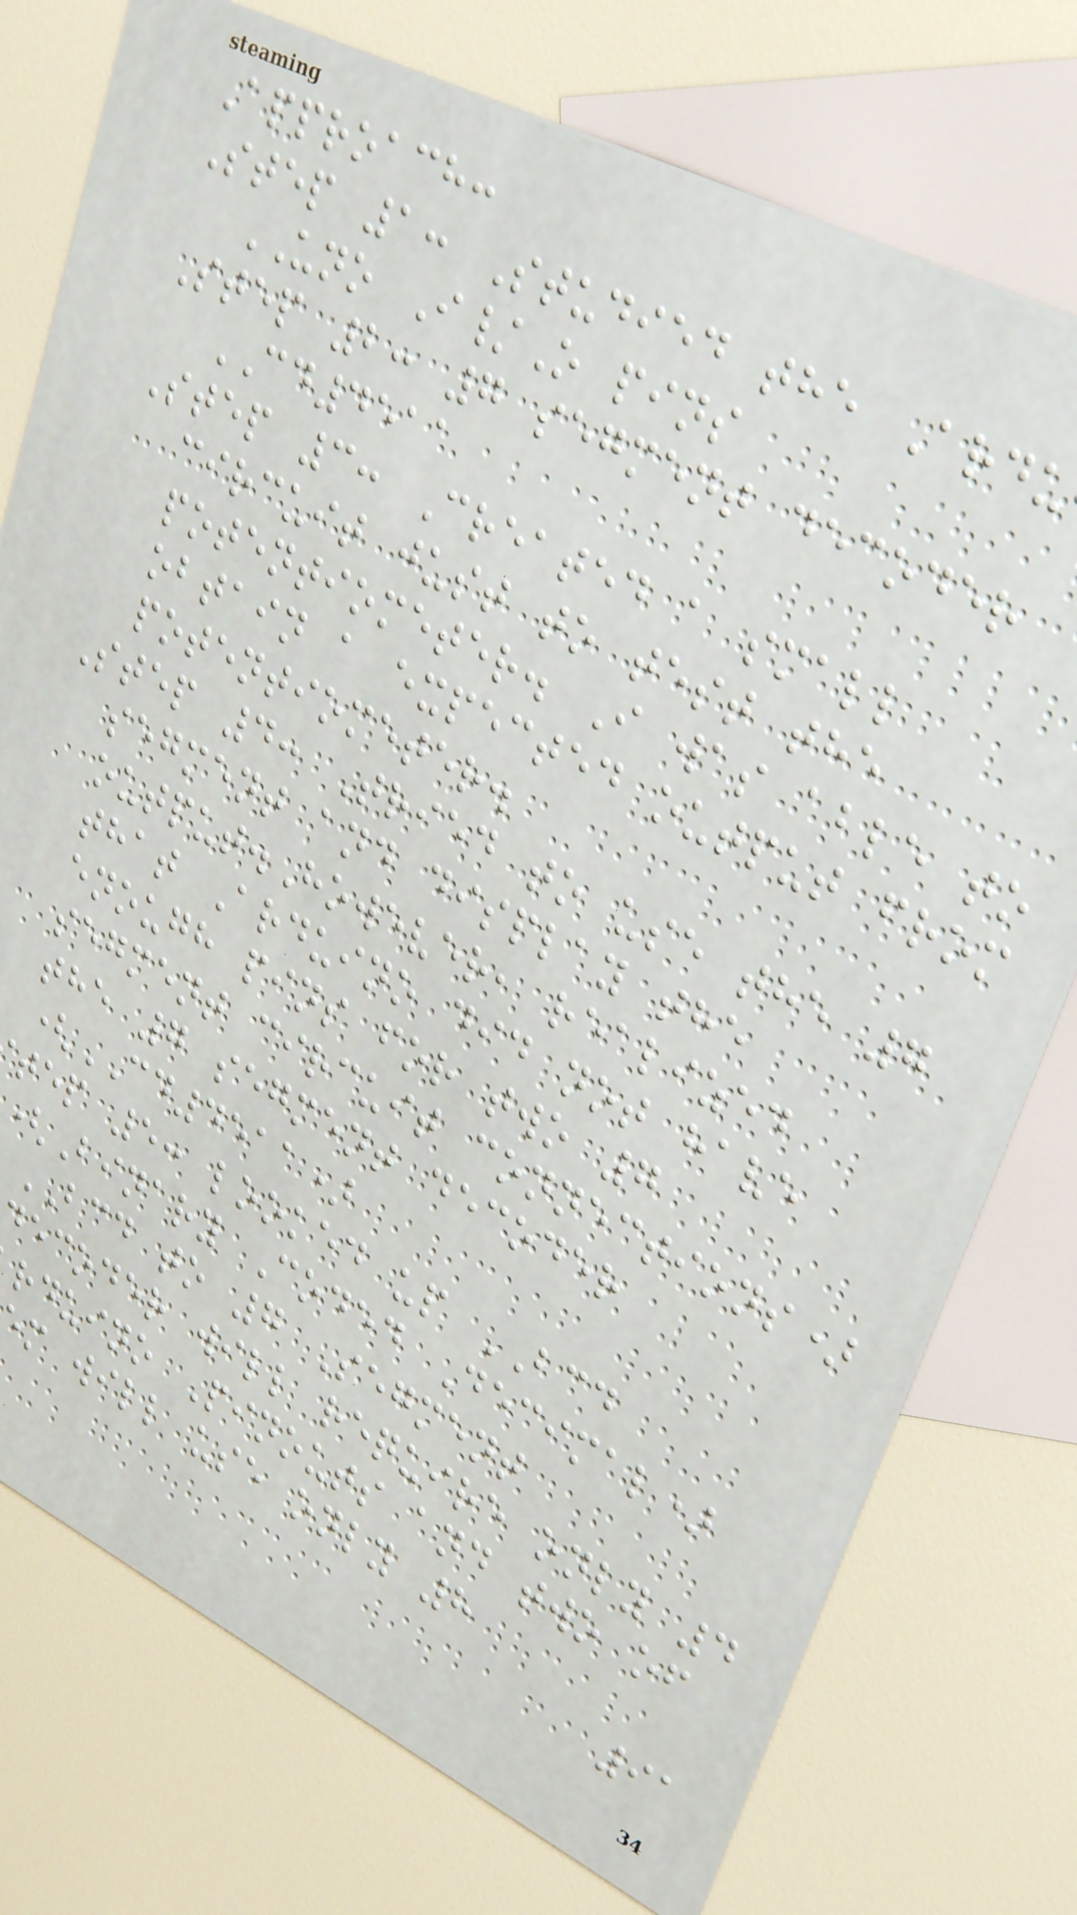Approach:
Step 1: Studied the Ardu
UNO I/O pins
Step 2: 7 segment decoder
CD4511
Step 3: Created a small
circuit just to test the
potentiometer. I was able to
obtain a expected output from
potentiometer.
Step 4: Tried to use the 7
segment and display the
output.However, realized
that Arduino did not have
enough pins for two 7
segment circuit connections)
the 7 segment decoder
(CD4511)
tep 5: looked up BCD
(Binary Coded Decimal)
BCD to 7 Segment
decoder will require only 4
rduino Pinouts and two of
m will use only 8
91
